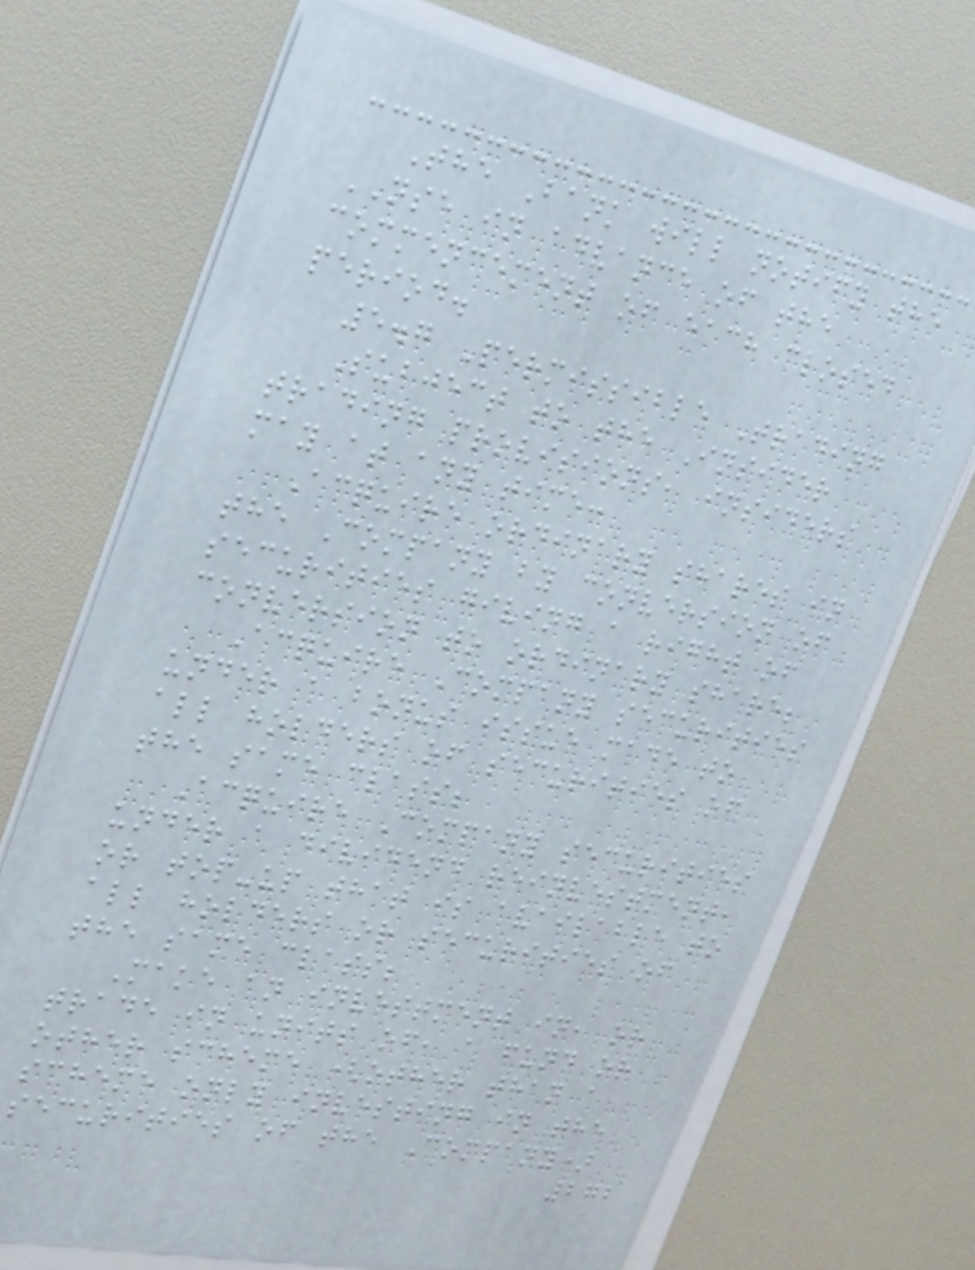The Bank will notify the
NSE in advance of the
commencement of each closed
period.
5.7 Permissible Trading
Subject to the Insider
trading provisions, insiders
may at any time:
Acquire ordinary shares in
the Company by conversion of
securities giving a right of
conversion to ordinary share;
Acquire Company securities
under a bonus issue made to
all holders of securities of
the same class;
Acquire Company securities
under a dividend reinvestment,
or top-up that is available to
all holders or securities of
the same class;
Make an investment in, or
trade in units of, a fund or
other scheme (other than a
scheme only investing in the
securities of the Company)
272
